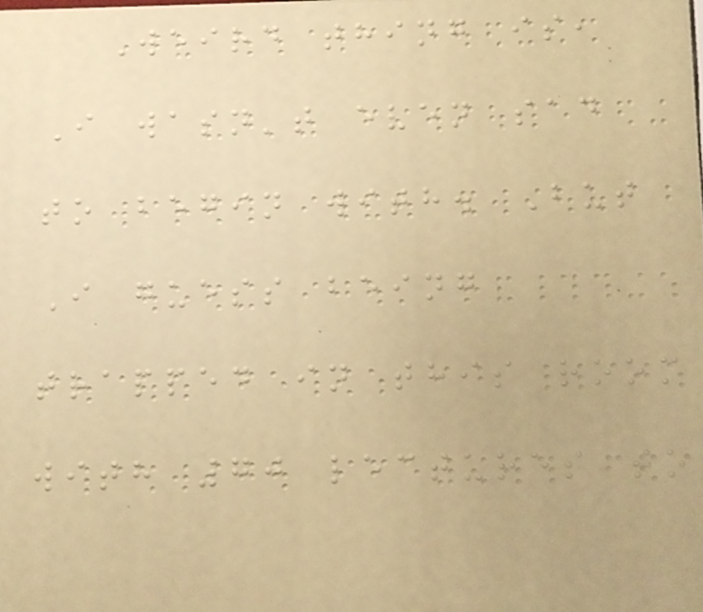Weird thing is,
I wasn't even sad
to begin with. But
I guess being
trapped in this room
with 70 lectures to
